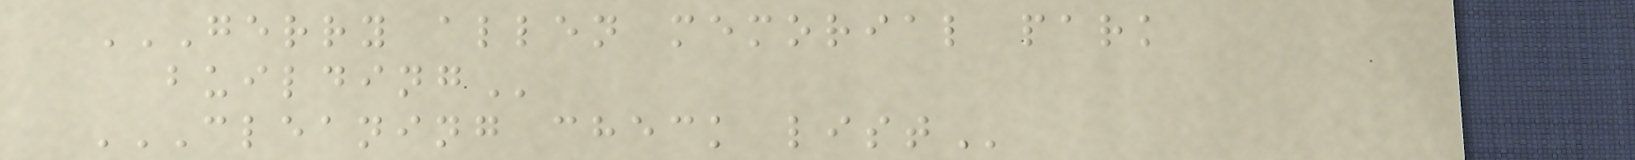GERRY ALLEN MEMORIAL PARK
BUILDING
CLEANING CHECK LIST
